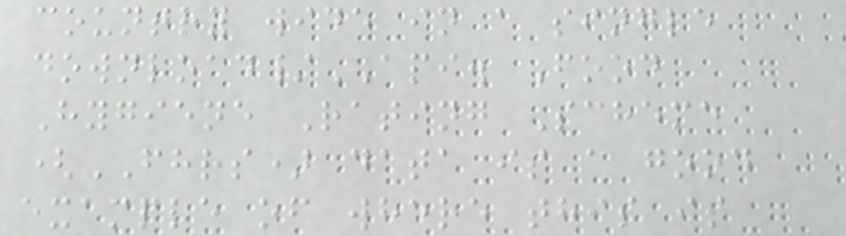country wide in a single
download/API. Food
Hygiene Rating Scheme
(FHRS) data is a good
example of where this is
